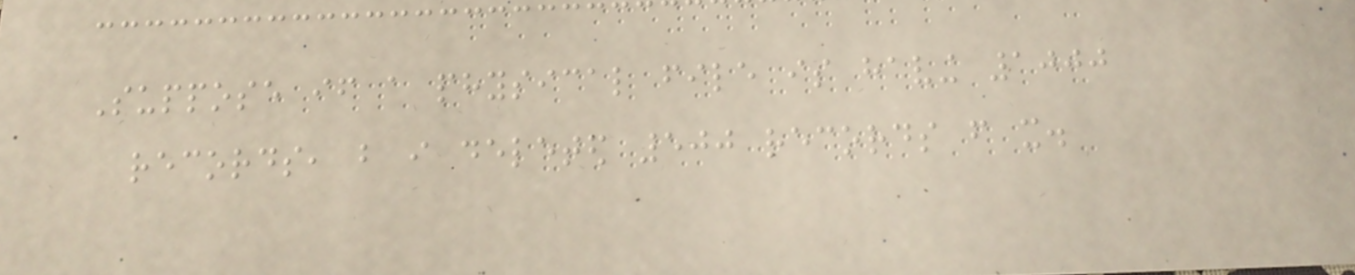Suppose if a physical file is having 1000
records, but i deleted 500 records from it.
